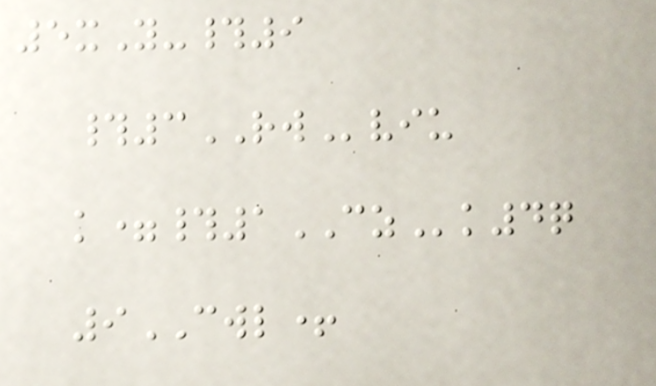5xY-#9
#3RWviu
k=#1CZk4q
9CWL+
